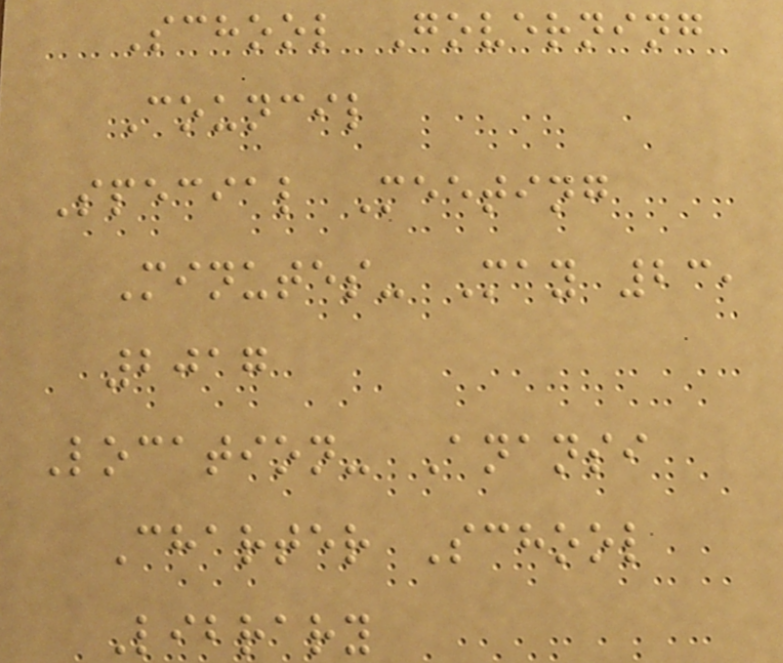School Governing
Council
Special Meeting
Minutes- May 23,
2017
Location- Anansi
Charter School
Library
